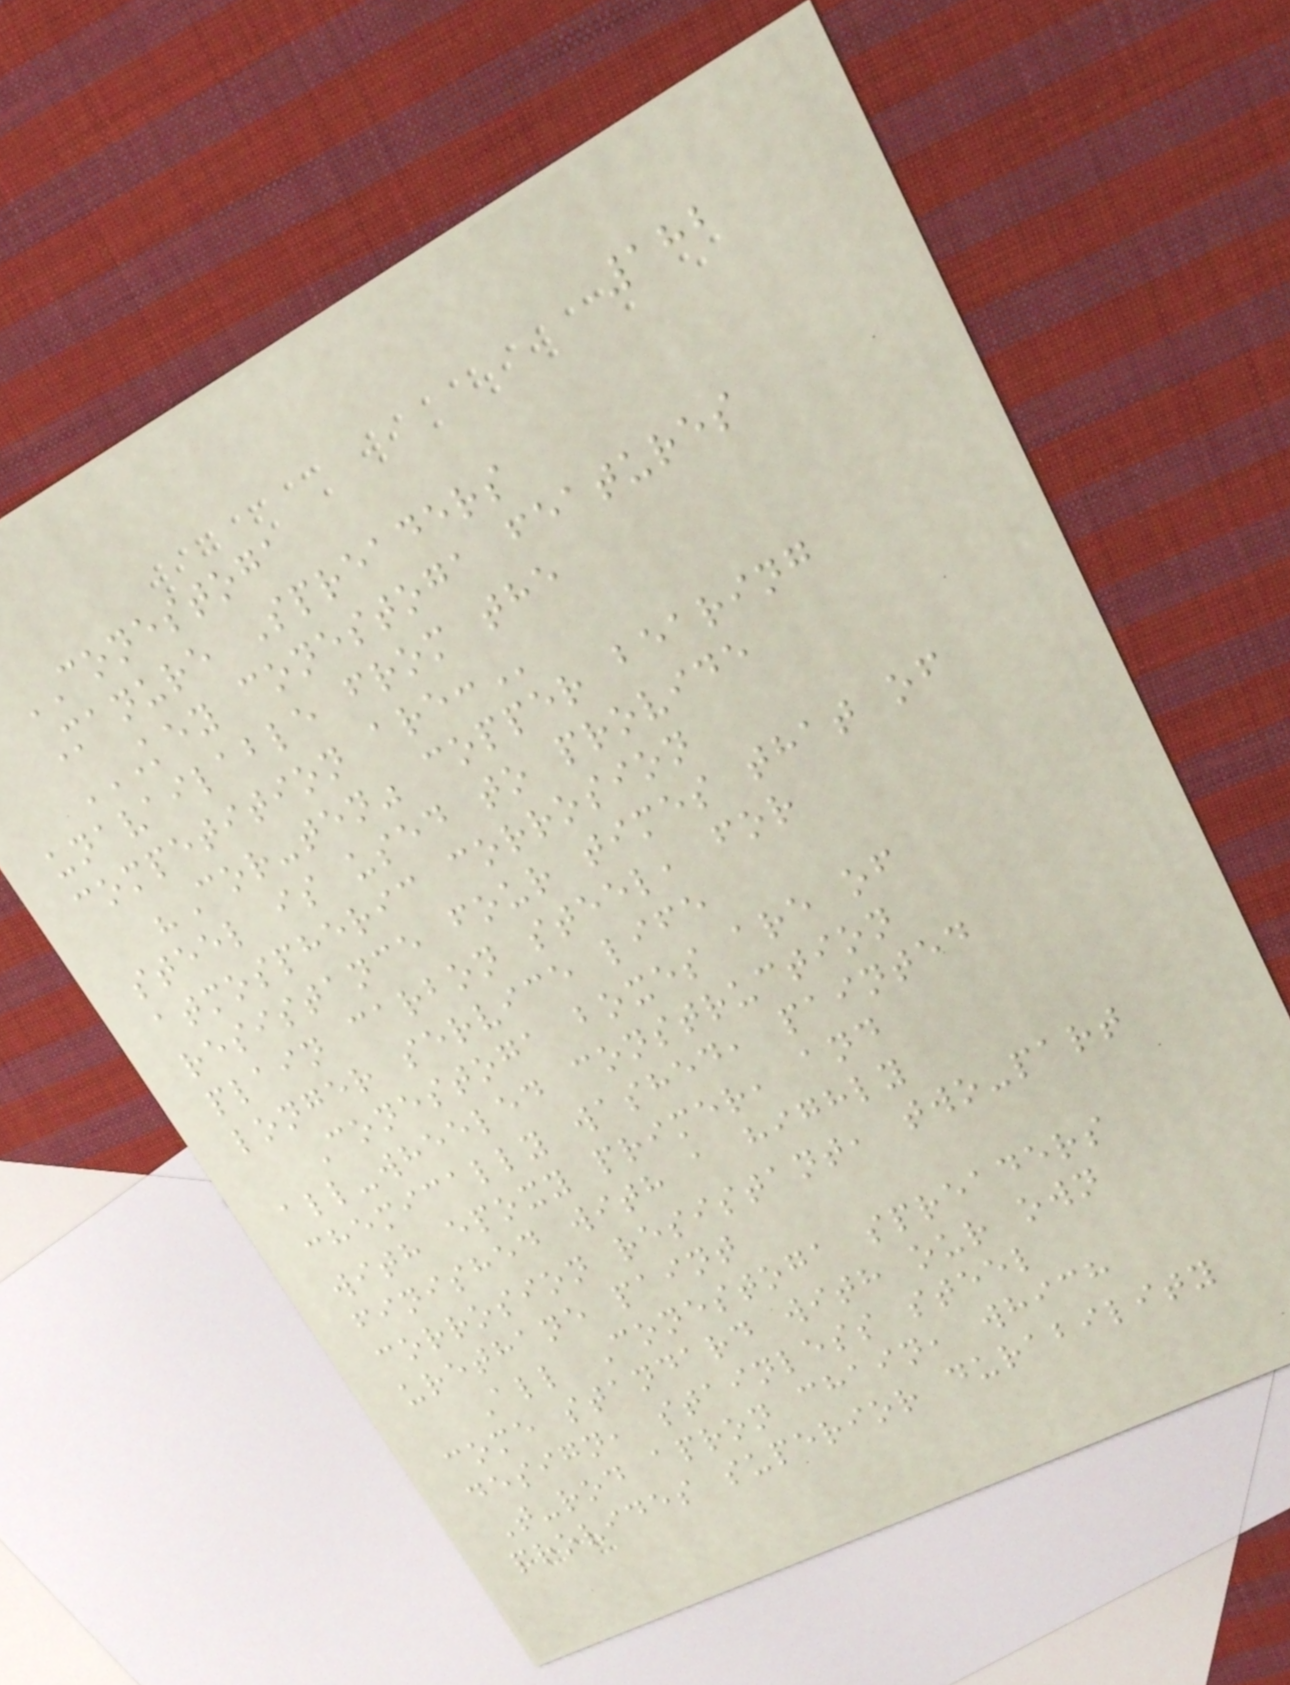182
CONESTOGA
Manure Spreaders
KEY CONESTOGA FEATURES
UNAVAILABLE FROM THE
COMPETITION ARE:
"Cor-ten" copper bearing
steel is used to provide
atmospheric corrosion
resistance four times that of
plain carbon steel, for
longer service life
Conestoga boxes are of
all-wheeled construction
chemically washed, painted
with epoxy primer, and
finished with a highly
corrosion resistant, two-part
urethane paint
All Conestoga spreaders
come standard with our own
design, stainless steel
T-rod apron chain, which
provides superior durability
